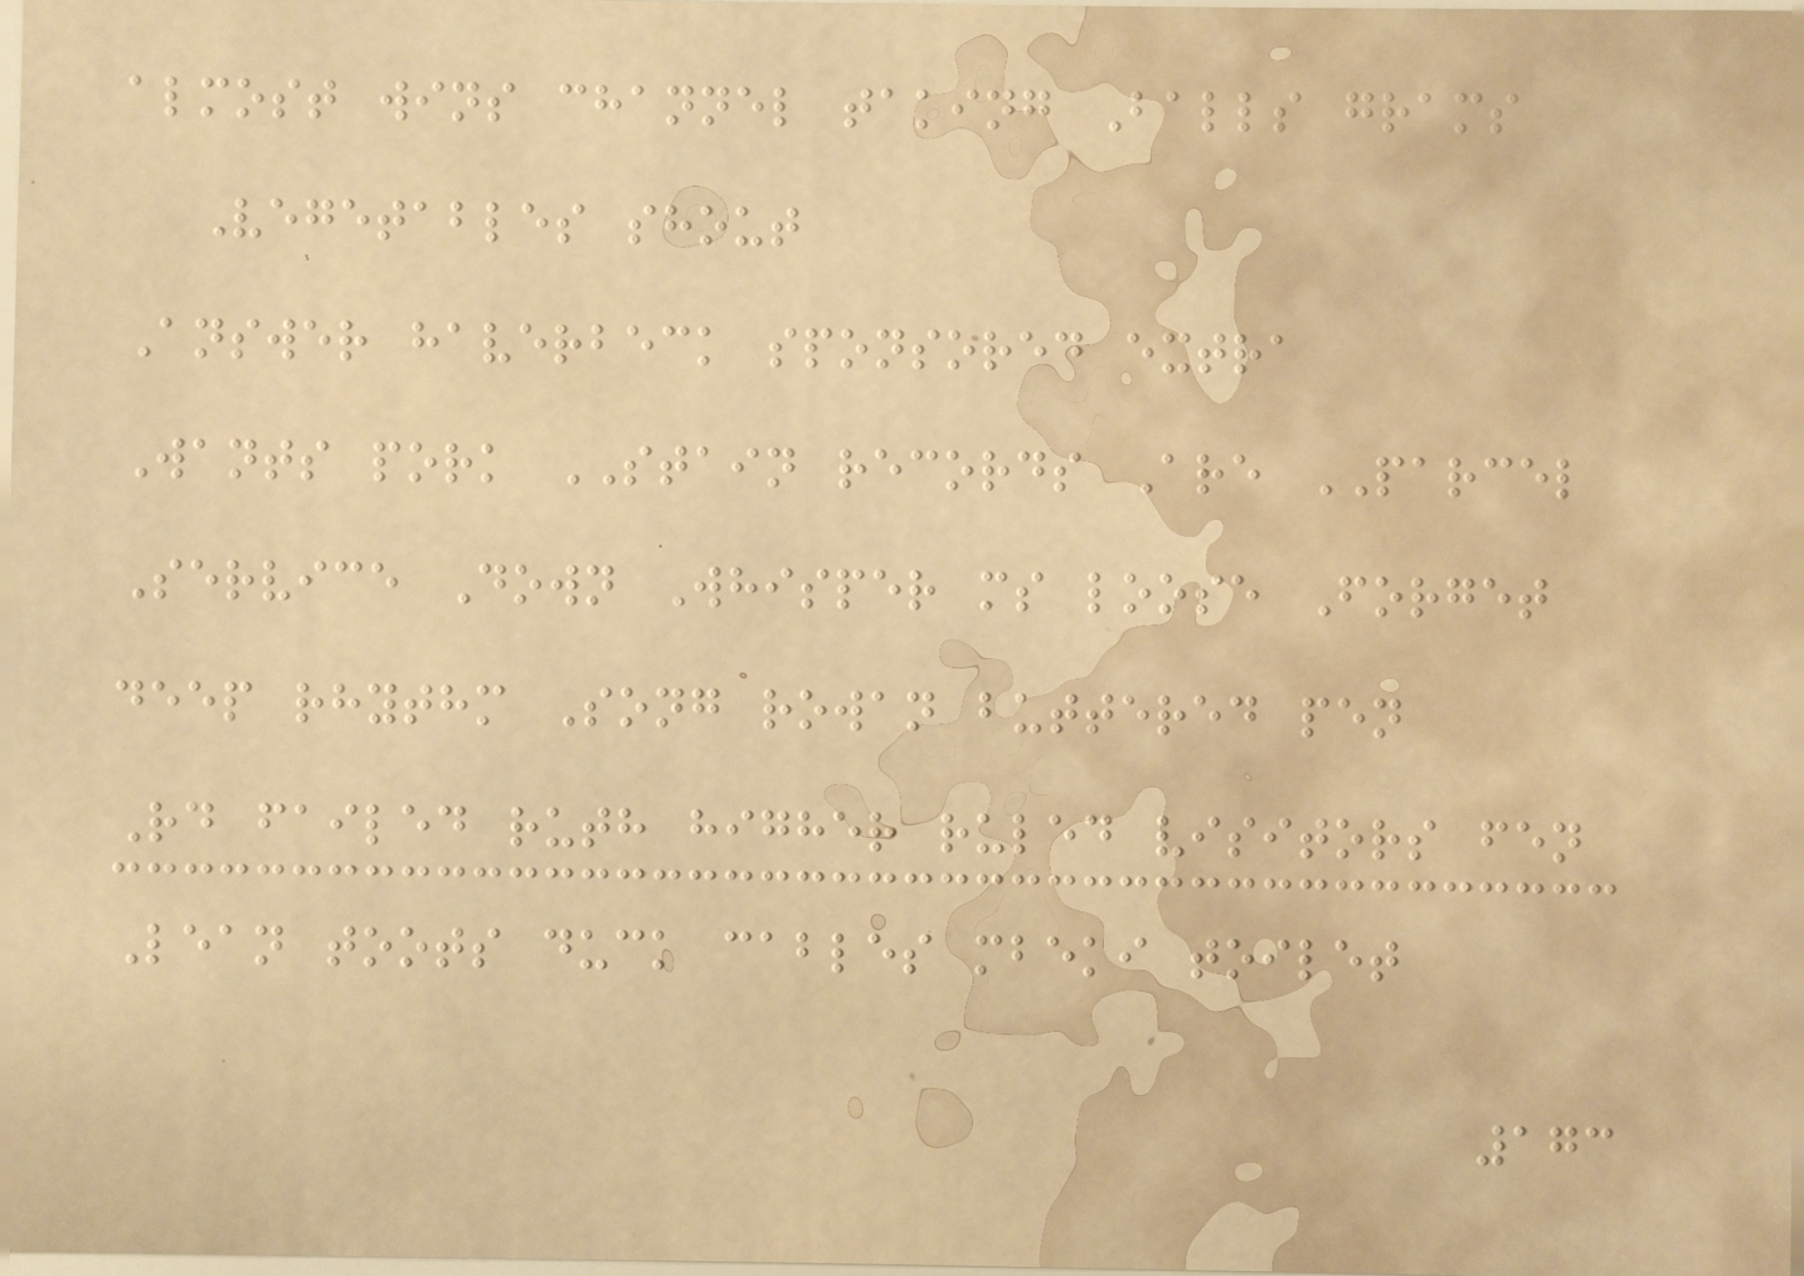almost wins channel taking Balls grams
Vegetables shout
Answer haverbeck sponsored extra
Wants pork STAIN records Are PARCEL
Service Down Whisper ms loose Forget
deep rhythm Song rowan buttered pen
Rd failed ruth higher ruled visitors fen
Lean toots duck cables mbeki toilet
173
